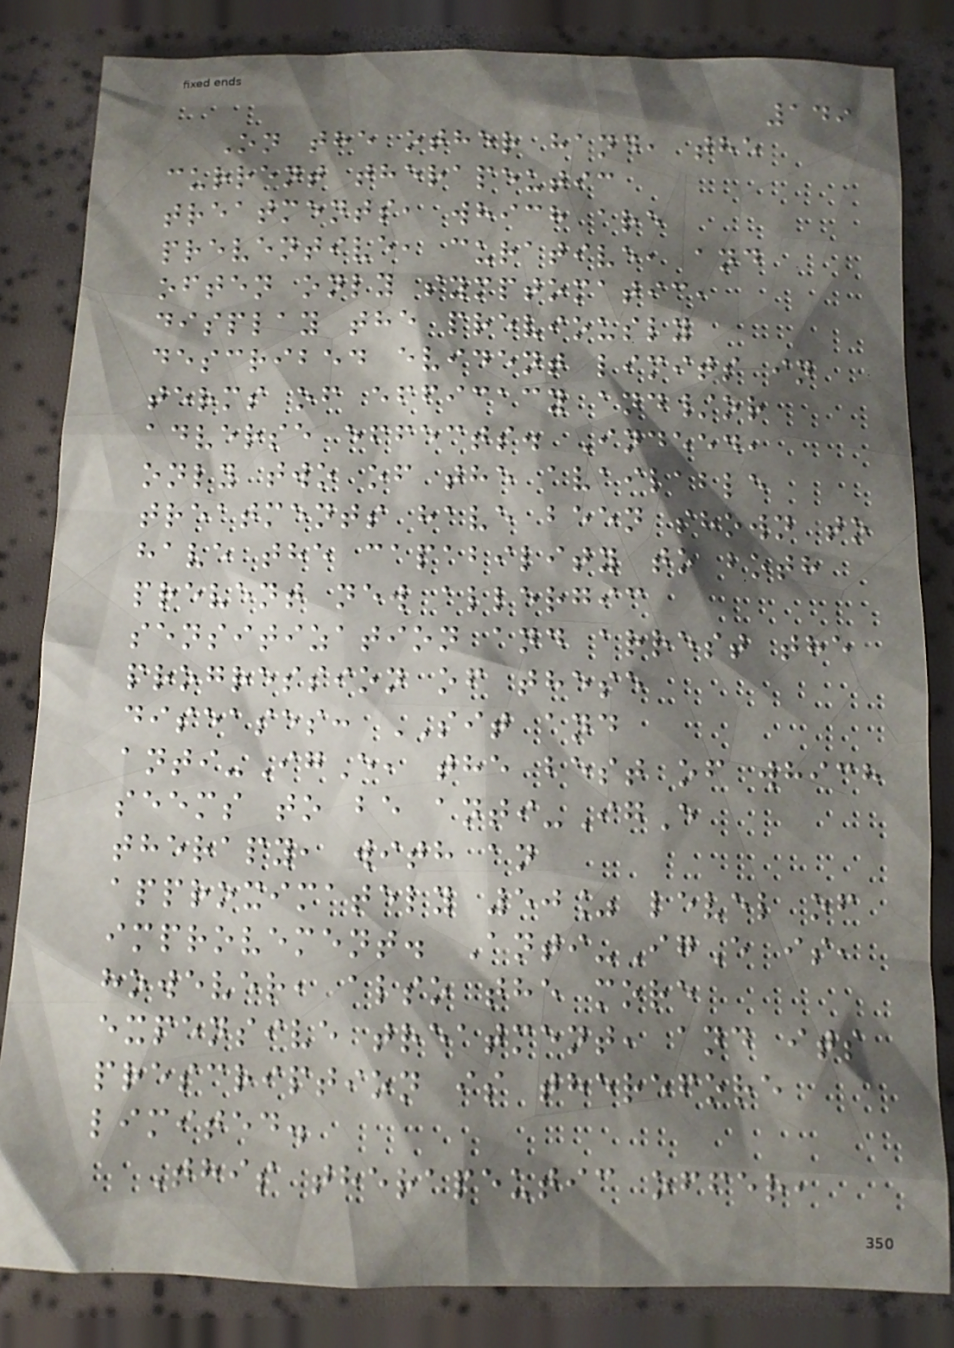149
On the other hand, the
current therapeutic
treatments, which are
preventive, curative, and
often only symptomatic,
display the previously
described evident limits in
terms of efficacy and/or
adverse effects. Indeed,
only two of the available
treatments have been shown to
have the capability to both
prevent new allergic
sensitization and arrest the
progression of these
diseases: SIT and
anti-IgE, the best of which
seems to be anti-IgE
therapy, with an
approximately 50% level of
improvement. Anti-IgE is,
however, also the more
expensive treatment, and its
prescription is therefore
limited.
This therapeutic offer,
